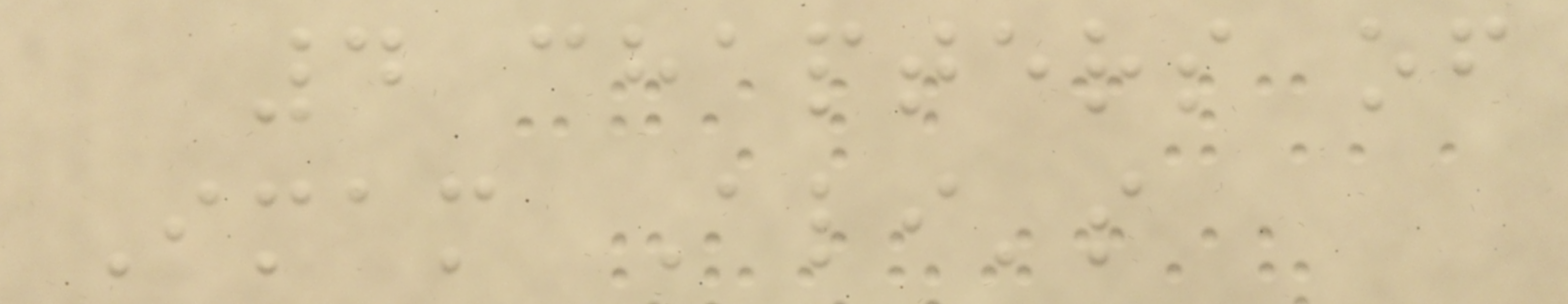4 chapters of
Imam Ali's
